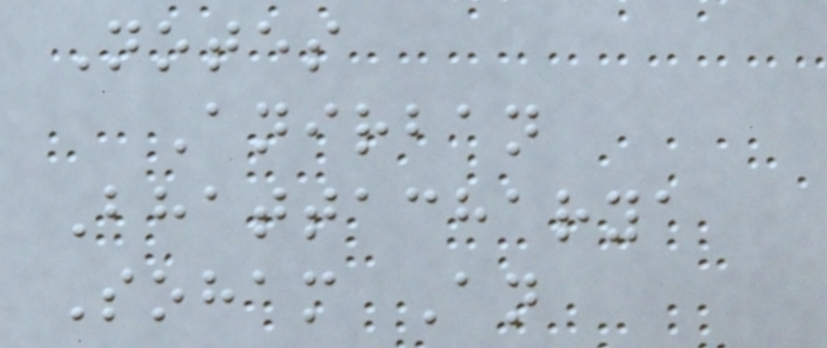Notes
Anirban
Bhattacharya
Soham An
